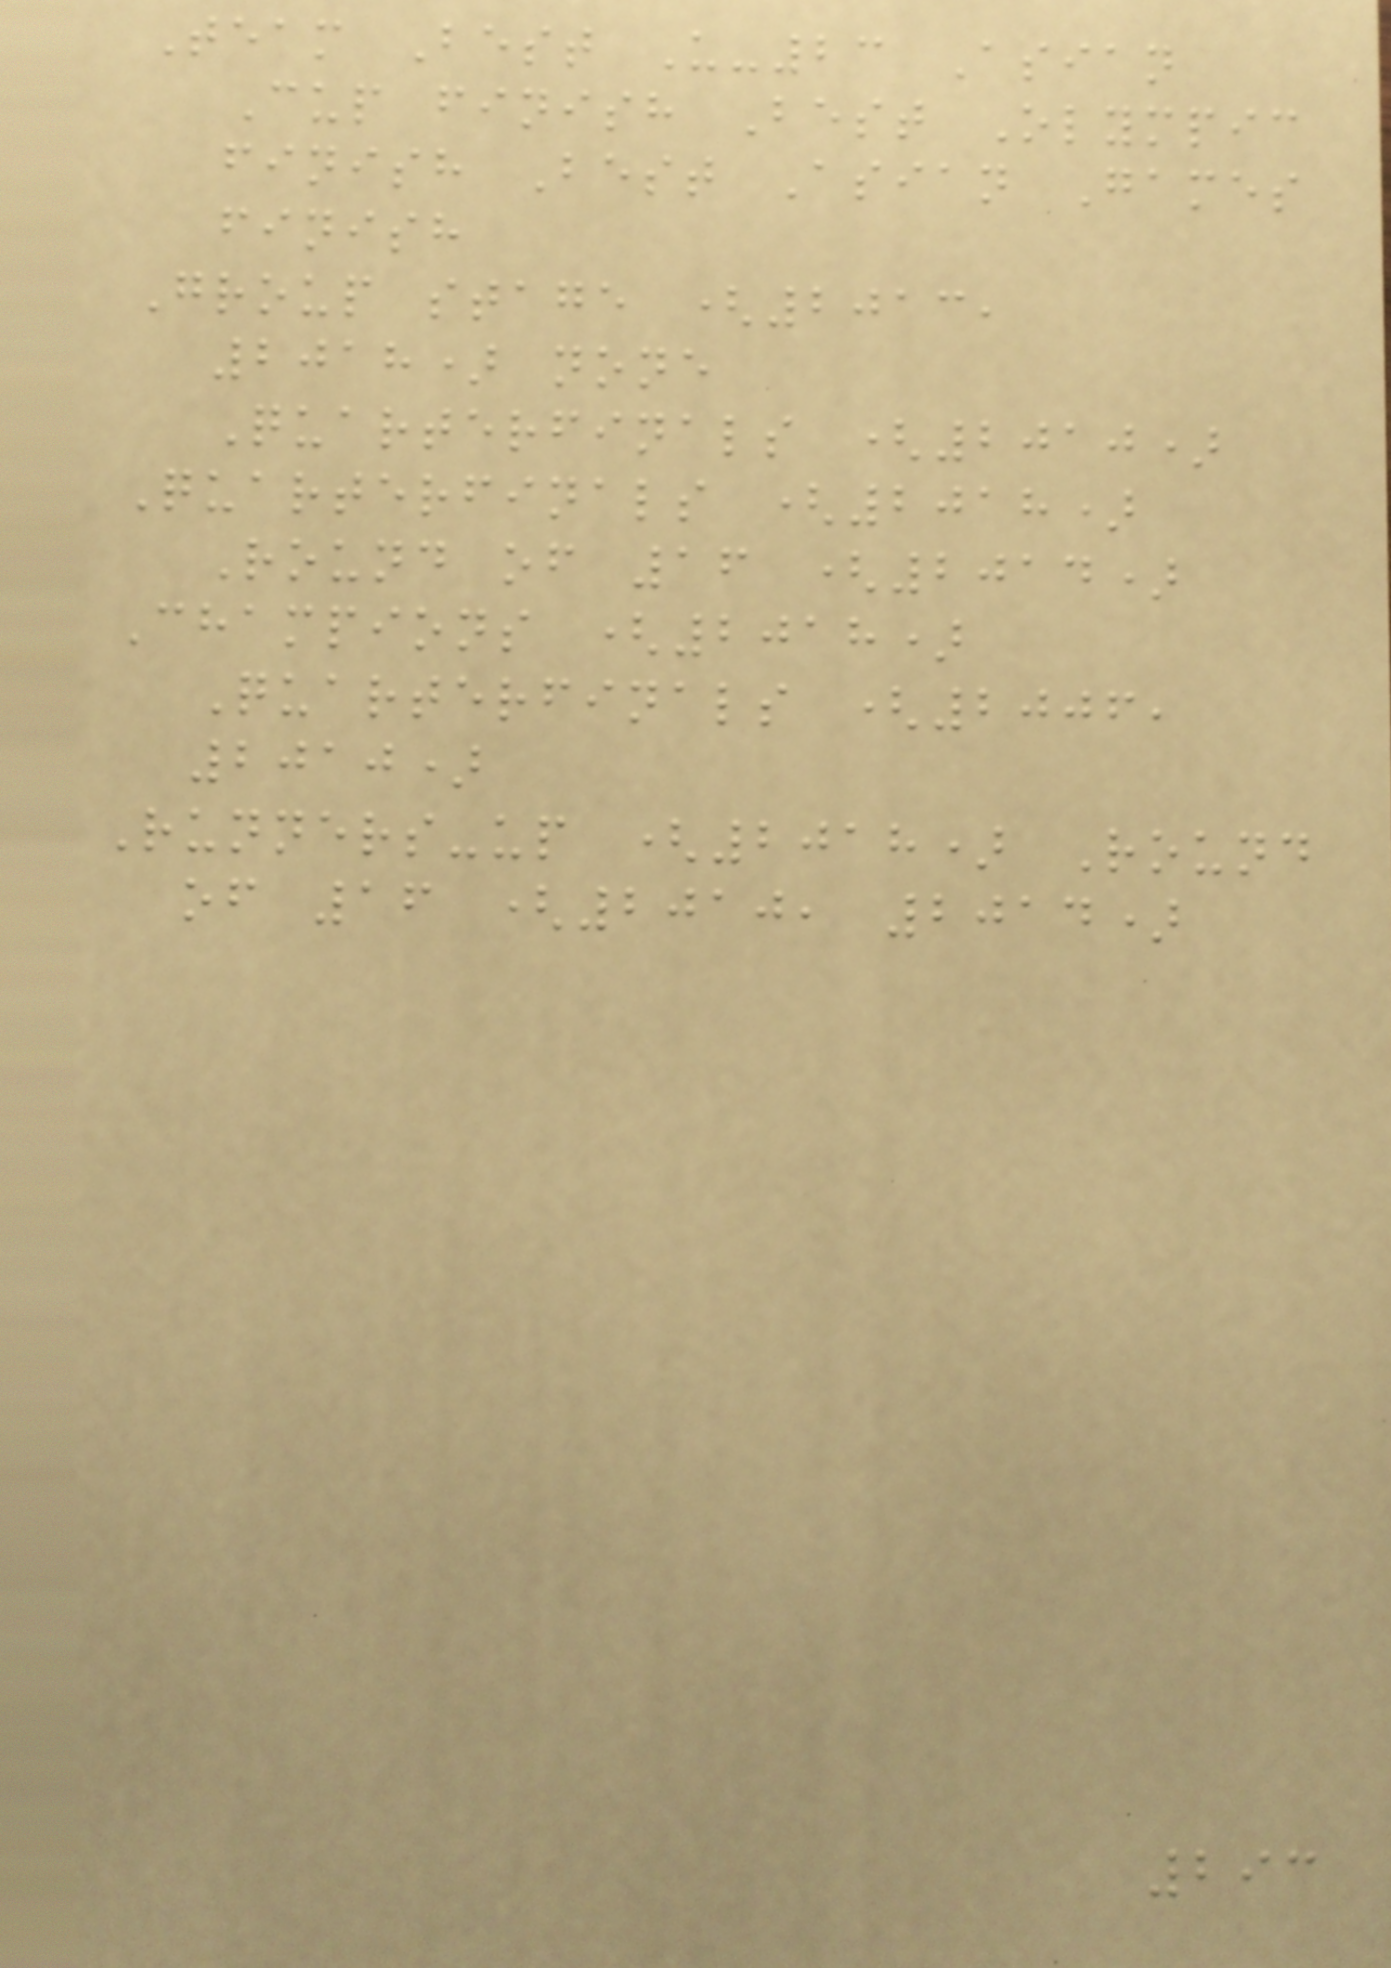Team Best U-23 Asian
Cup finish Best Olympic
finish Best Asian Games
finish
Group stage (2013,
2018) none
Quarterfinals (2010)
Quarterfinals (2018)
Round of 16 (2014)
Champions (2018)
Quarterfinals (2006,
2010)
Runners-up (2018) Round
of 16 (2010, 2014)
293
